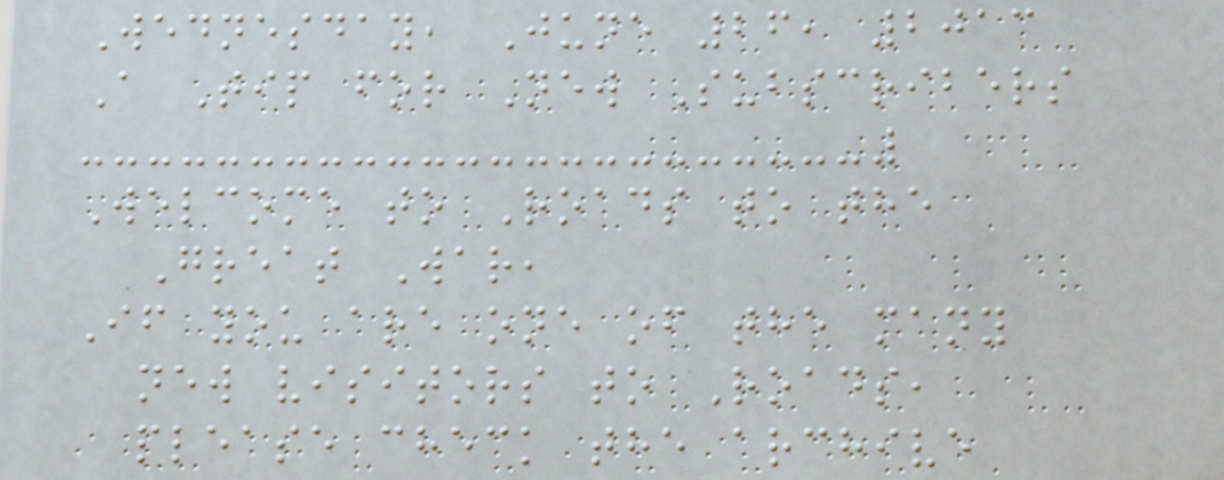Wednesday, June 26, 2013
A Tip for New Subscribers
Welcome to Roads to the
Great War,
If you are one of the many
new visitors to Roads,
please check the archive
